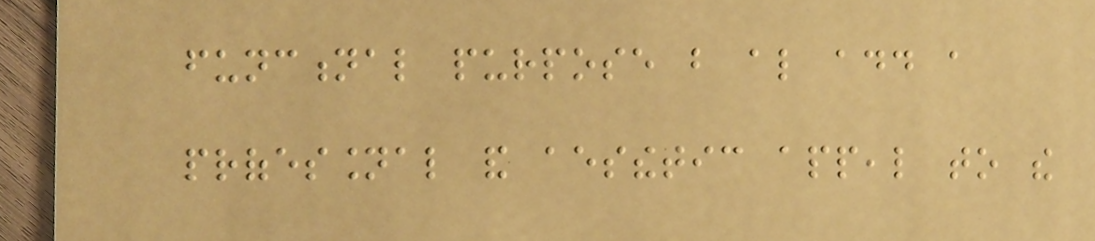functional purpose but also add a
professional and aesthetic appeal to the
